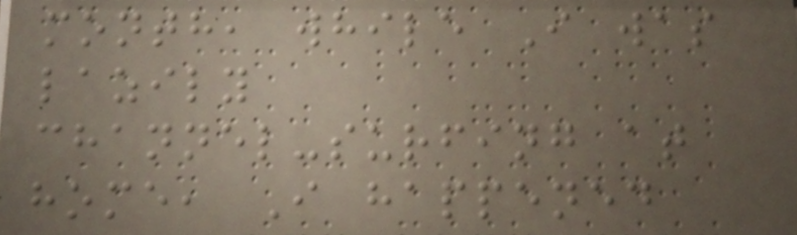month, while I was
lazily
channel-surfing at
home, I happened
